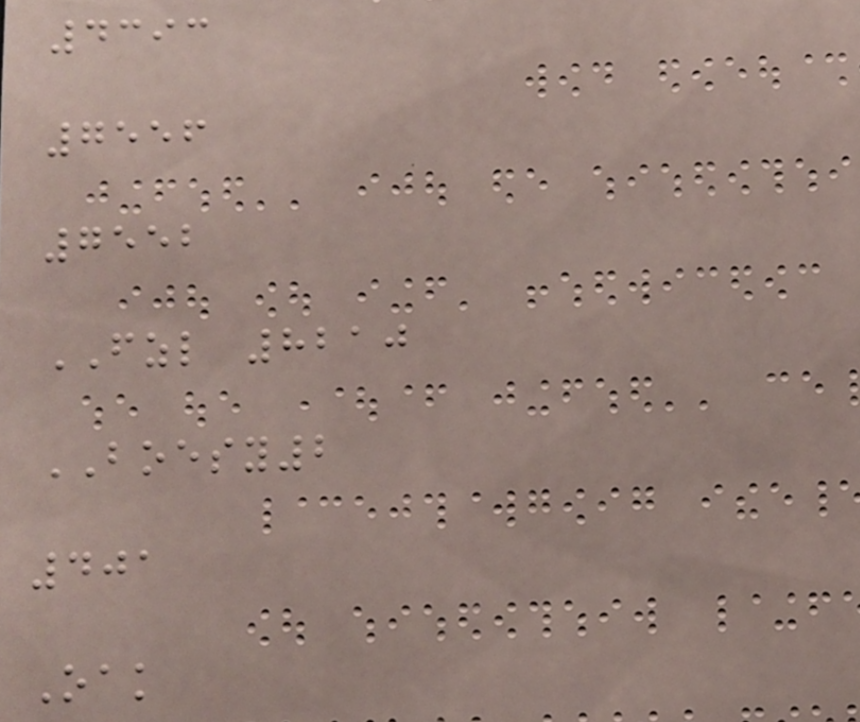4393
7556
7552
FZL 8210
BOESY2
401
Oak
